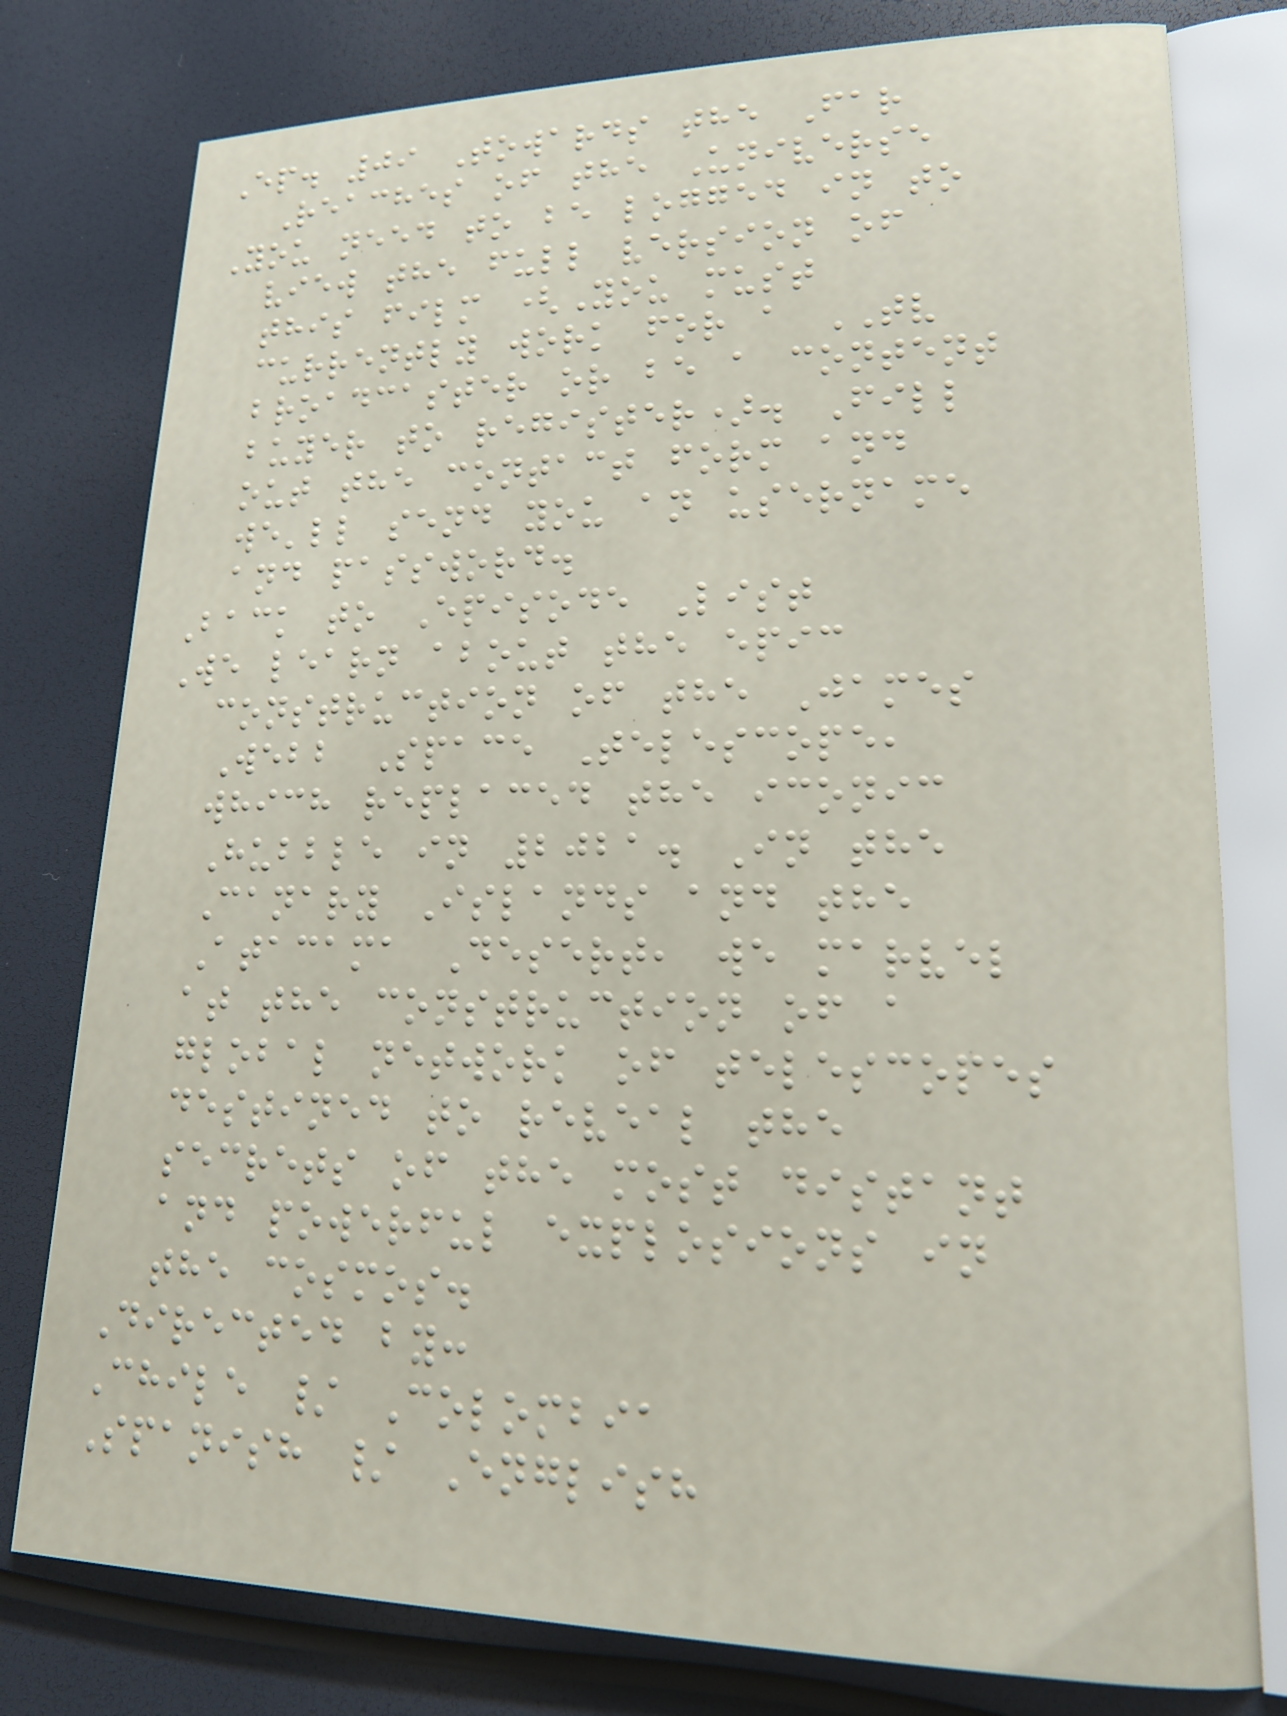Ep. 09 Towards the Far
Reaches of the Universe
You need to be logged in to
view the full version of
this film (You must
currently work for a TV
broadcaster or be a content
buyer to register). Fill
out the contact form and
we'll send you an username
and password.
Back to Episode List
We learn about the epic
construction of the James
Webb Space Telescope,
which replaced the iconic
Hubble in 2021. In the
Canary Islands and the
Atacama Desert, we marvel
at the construction of a
global network of telescopes
destined to reveal the
secrets of the most distant
and powerful explosions in
the cosmos.
Directed by:
Chile / Colombia
Spanish / English
